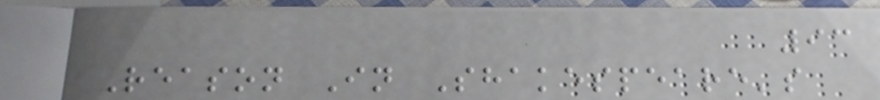93
Reason In Shakespeare's
